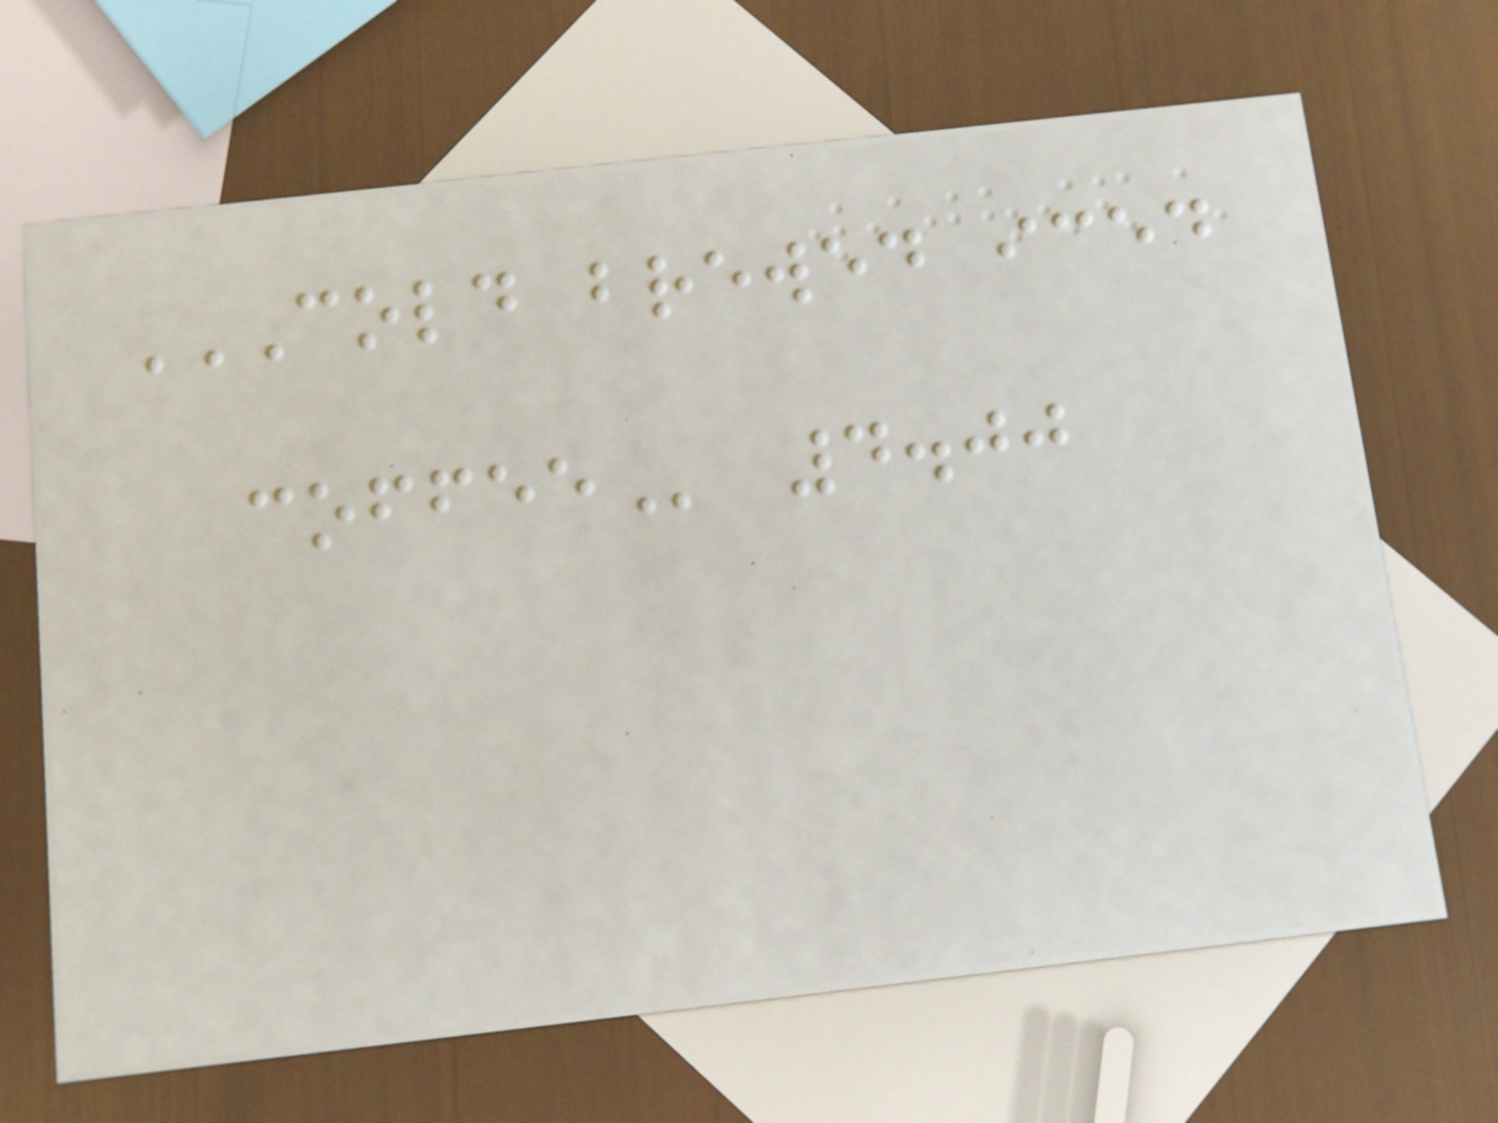COLD BREWED ICED
COFFEE 4.00
